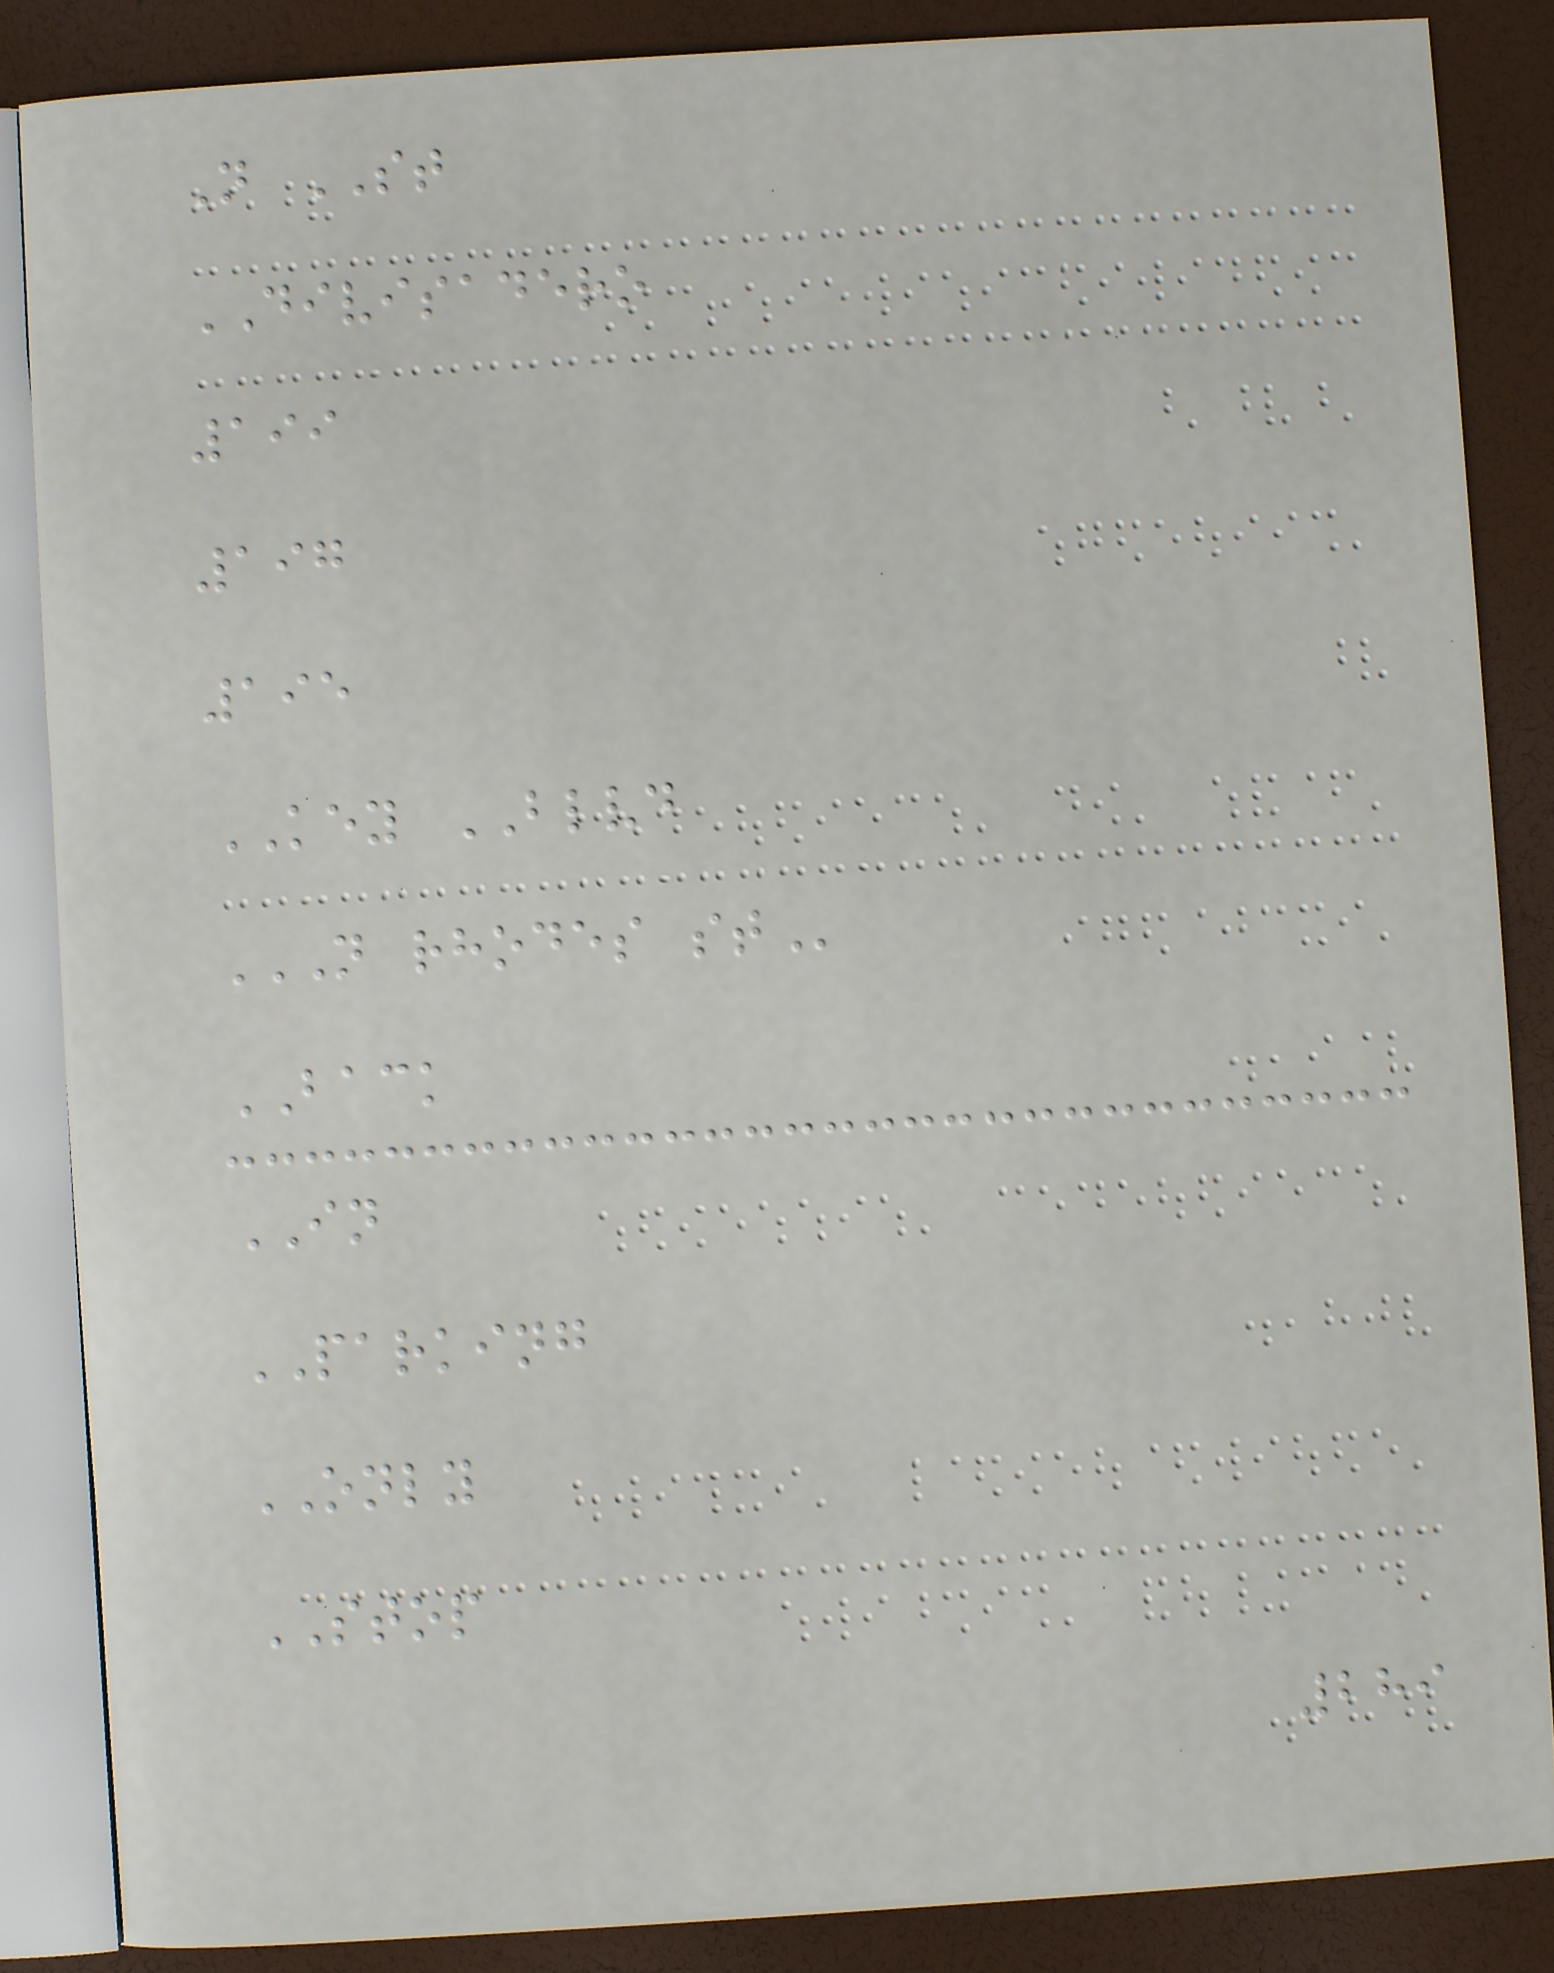N ST
DIVISADERO
199
197
195
KEY BLVD
N RHODES ST
BACK
IN
PARKING
ONLY
STOP
289
